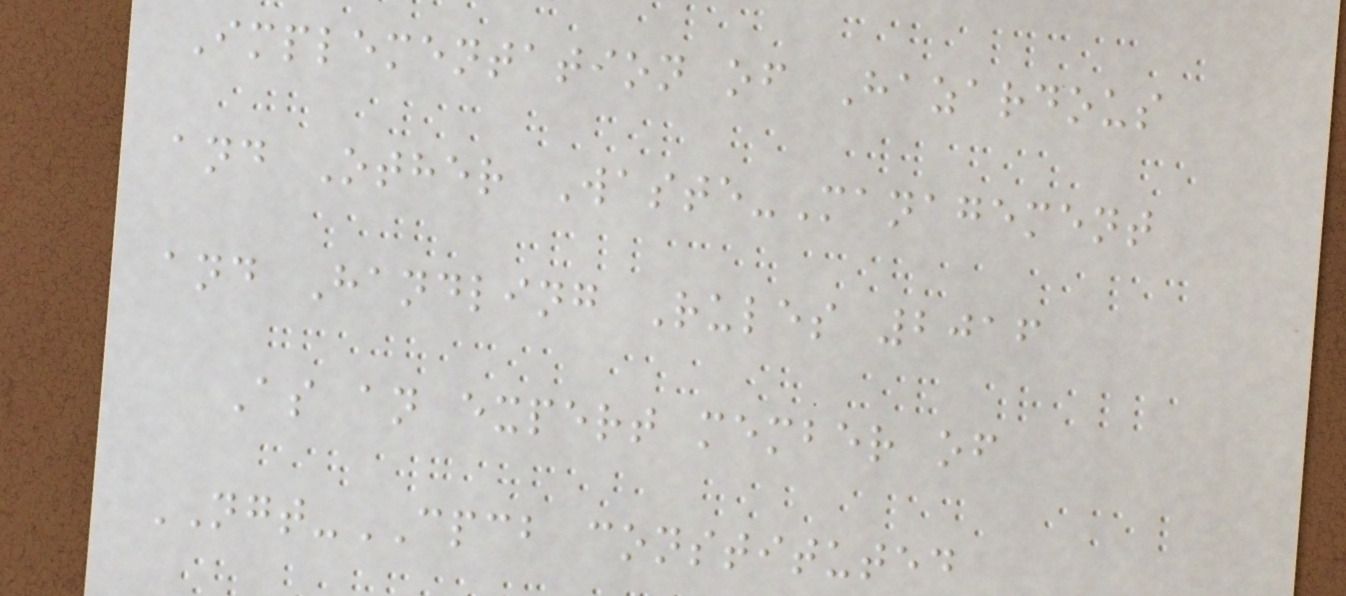Implementation of Hazardous
and Other Waste-Management
and Handling Rules 2016
As an expert member of
NGT-CPCB constituted
